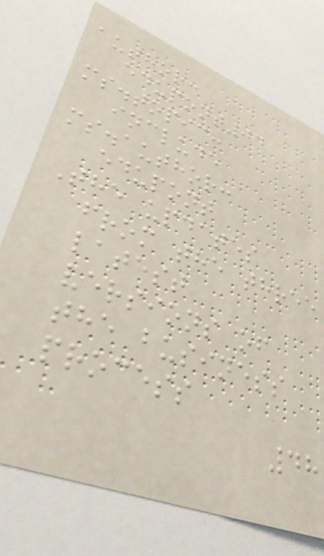author:
edupont04
ms.topic:
include
ms.author:
edupont
The updates
from the three
latest
versions of
the business
process
48
